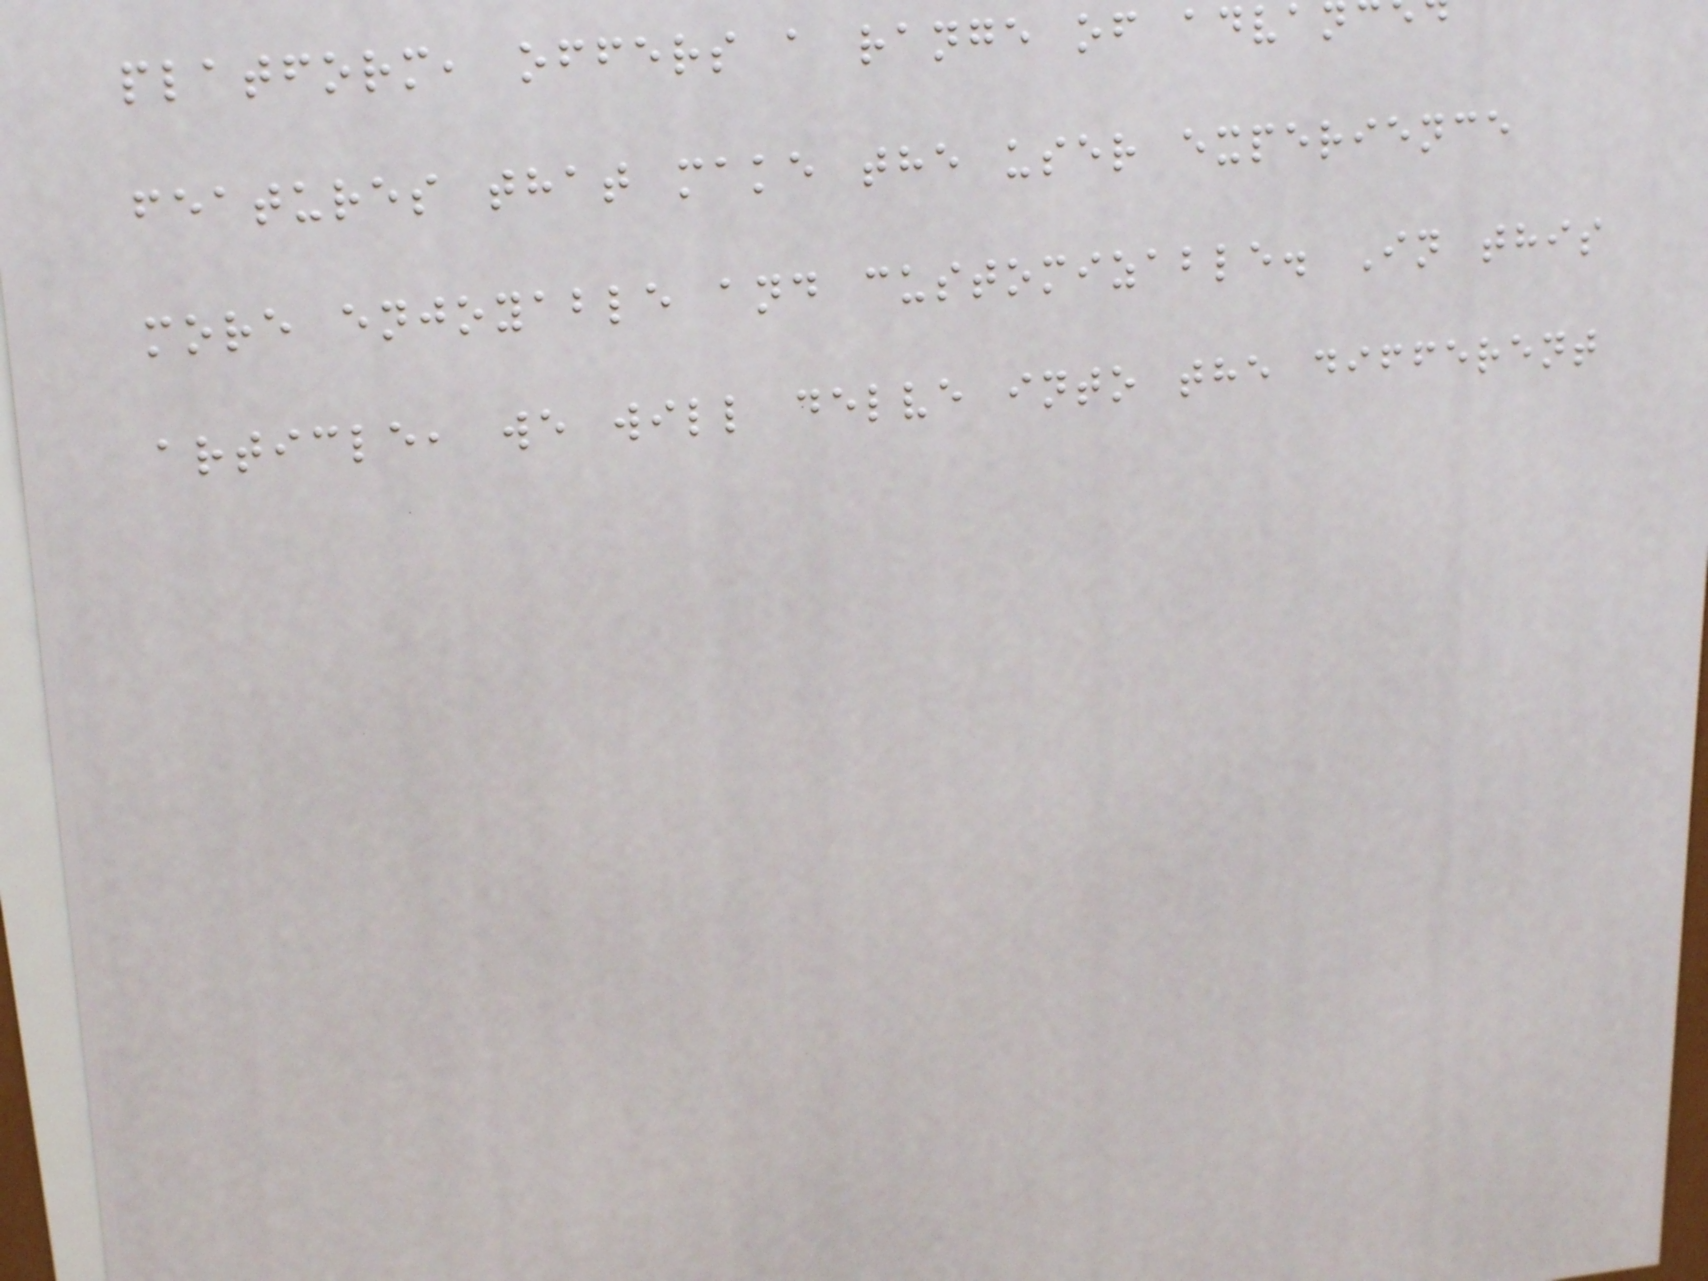platform, offers a range of advan
features that make the user experience
more enjoyable and customizable. In this
article, we will delve into the different
